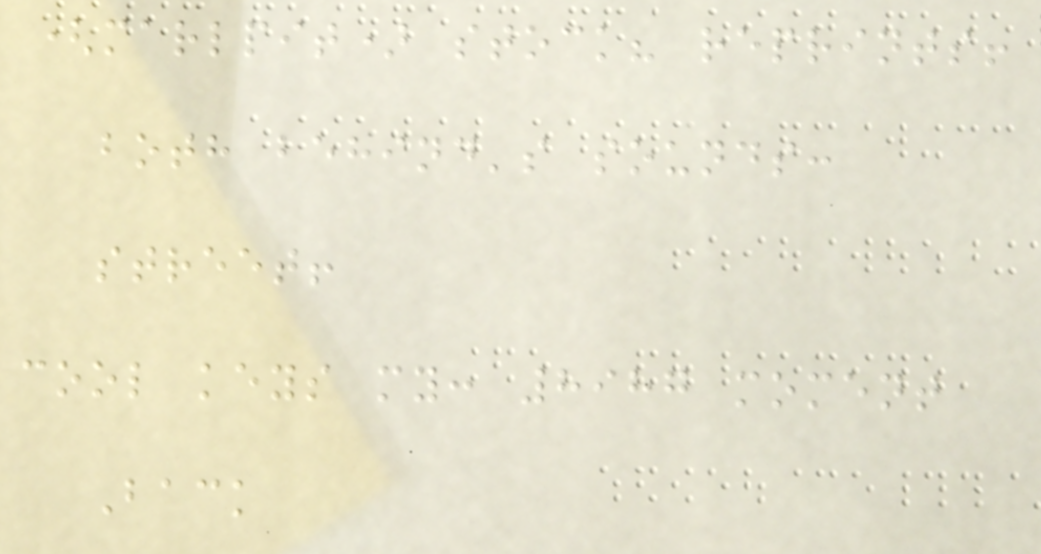(marlpit) stock? reprints!
both behind's sounds:
street!
cool keys my: 8987 moment
Back
